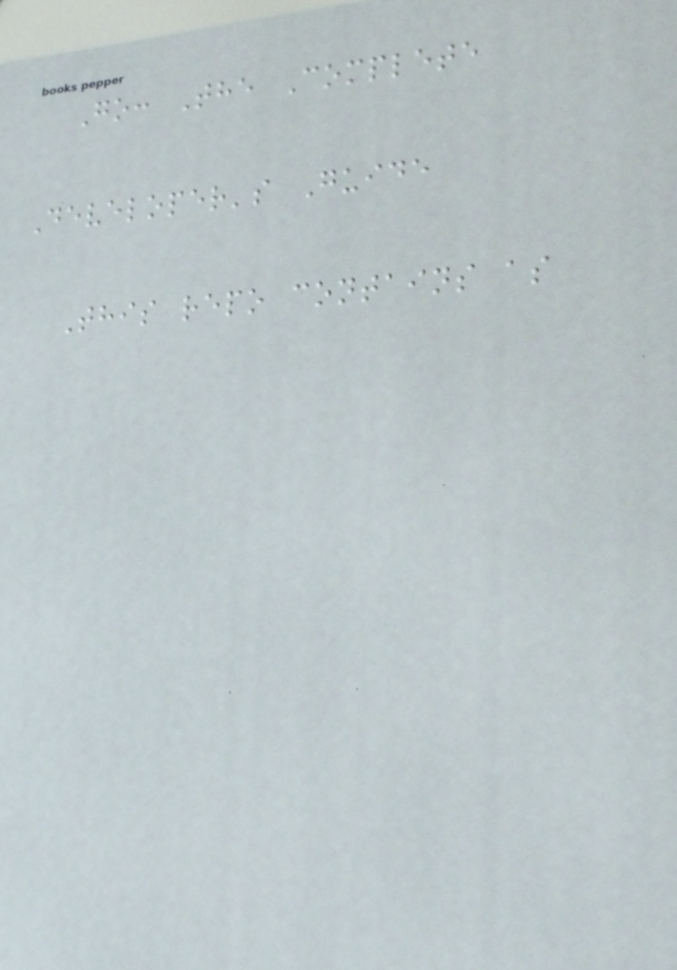Go: The Complete
Developer's Guide
This repo contains as
